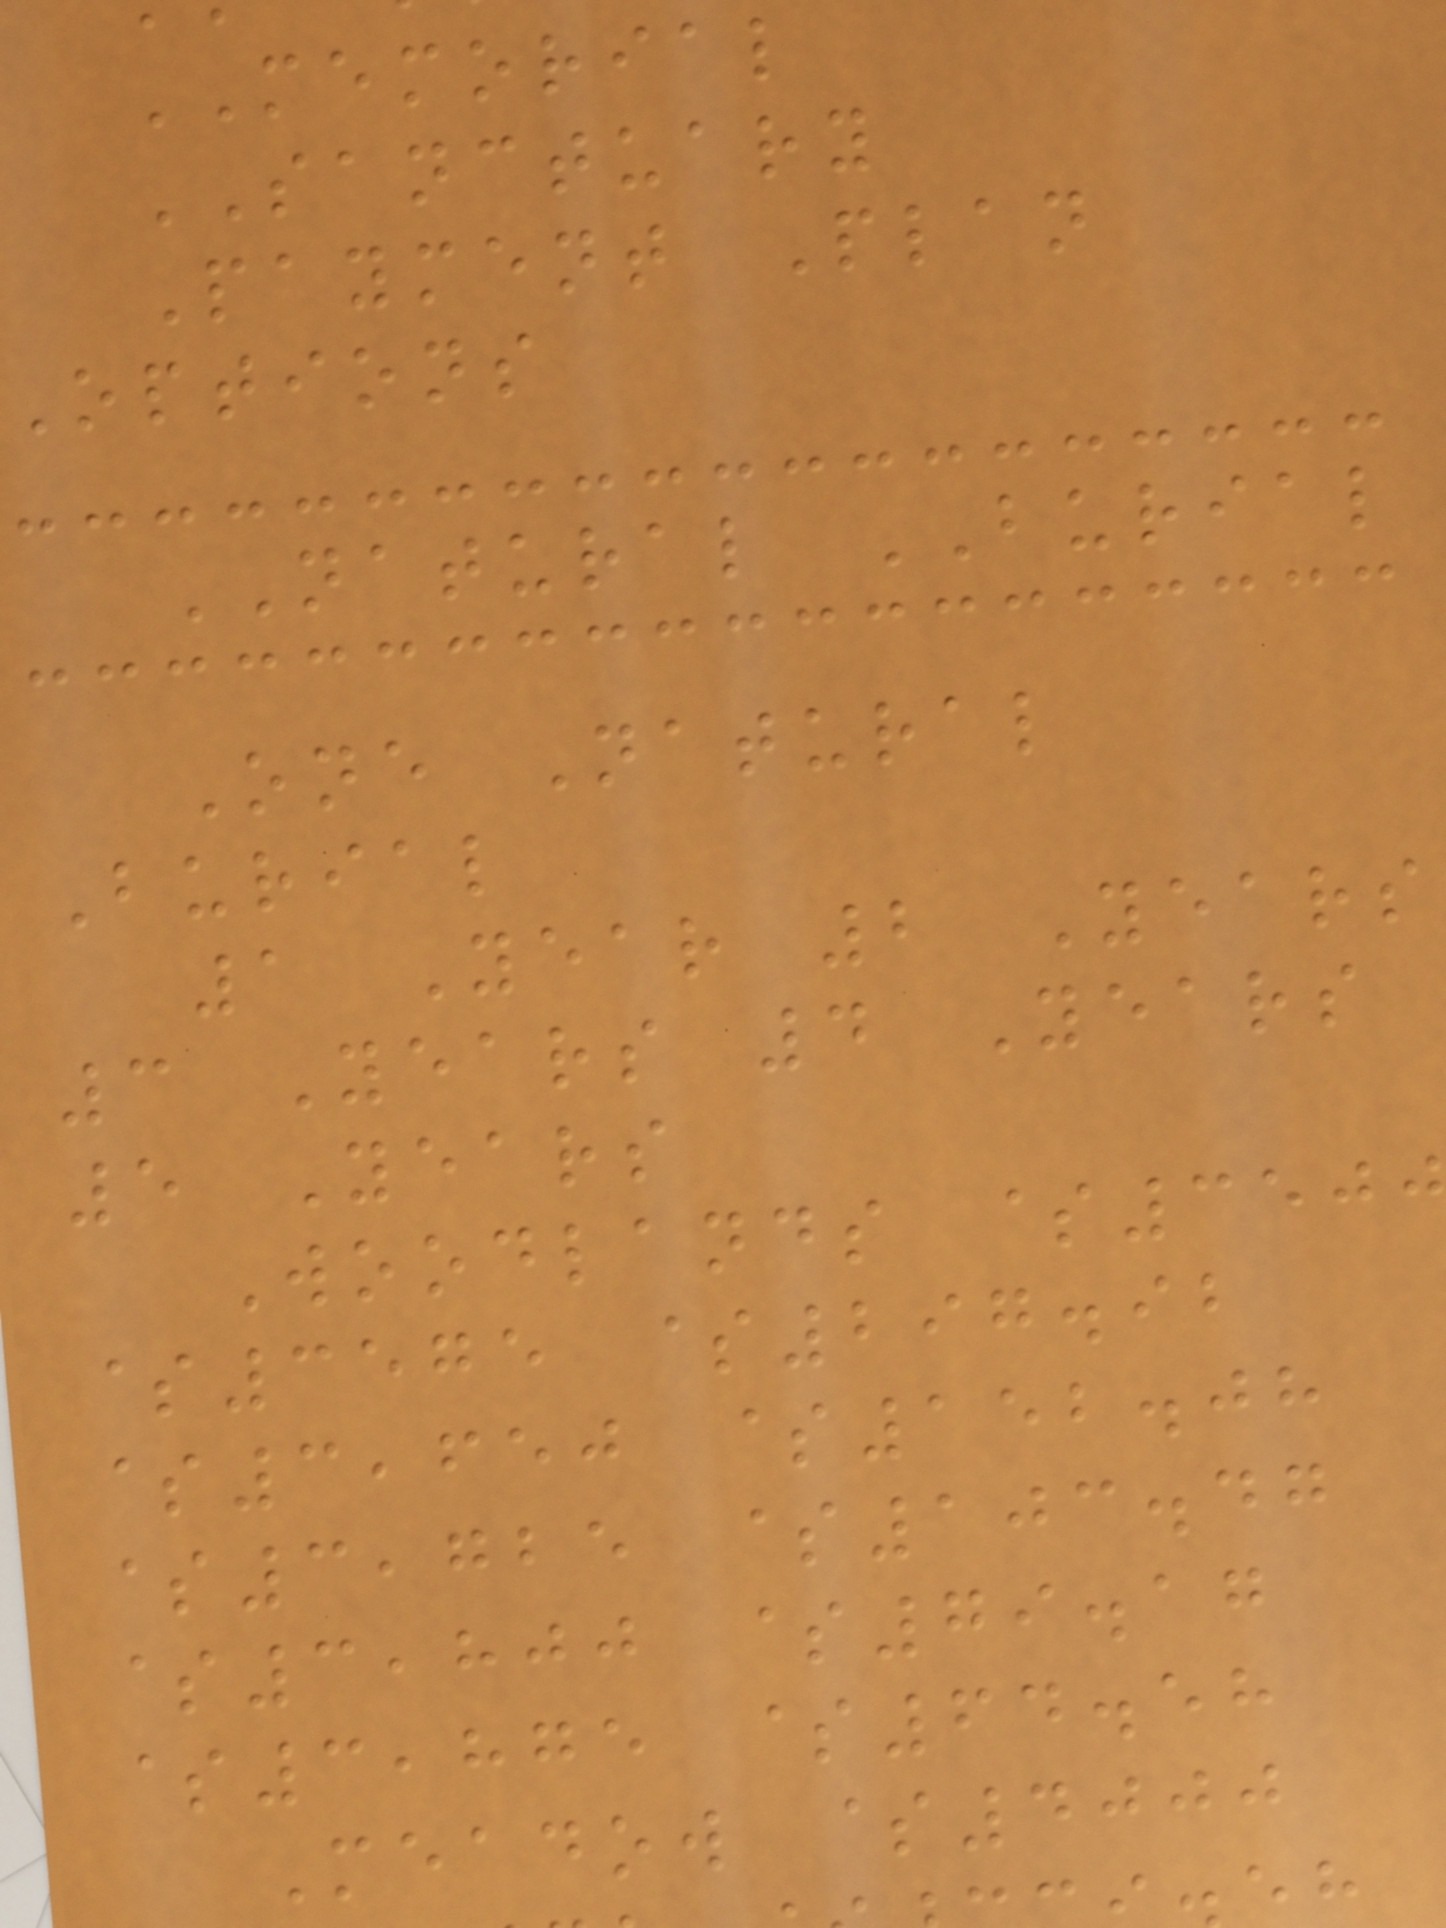MEMORIAL
SANCTUARY
Payment Plan
Options
NATURAL BURIAL
One Natural
Burial
1 Year 2 Years
3 Years 4 Years
5 Years
Woodlands $3500
$3575 $297.92
$3,650 $152.08
$3,725 $103.47
$3,800 $79.17
$3,875 $64.58
Meadow $4000
